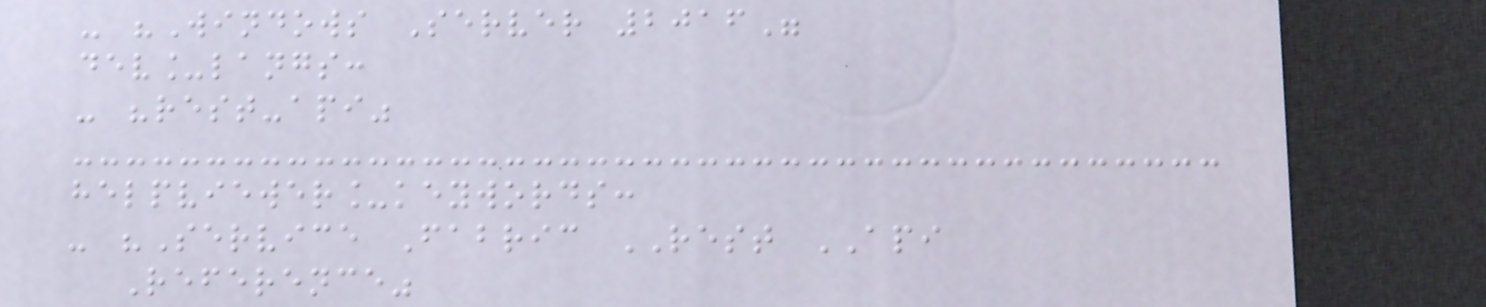- "Windows Server 2016"
dev_langs:
- "rest-api"
helpviewer_keywords:
- "Service Fabric REST API
Reference"
